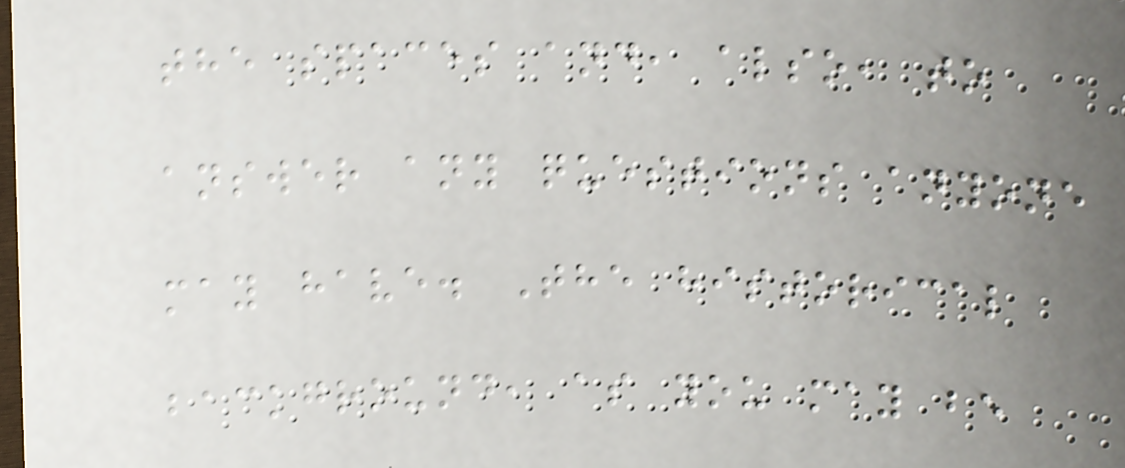the spaces and, also, to
answer any questions anyone
may have. The historical
background, as you may be
